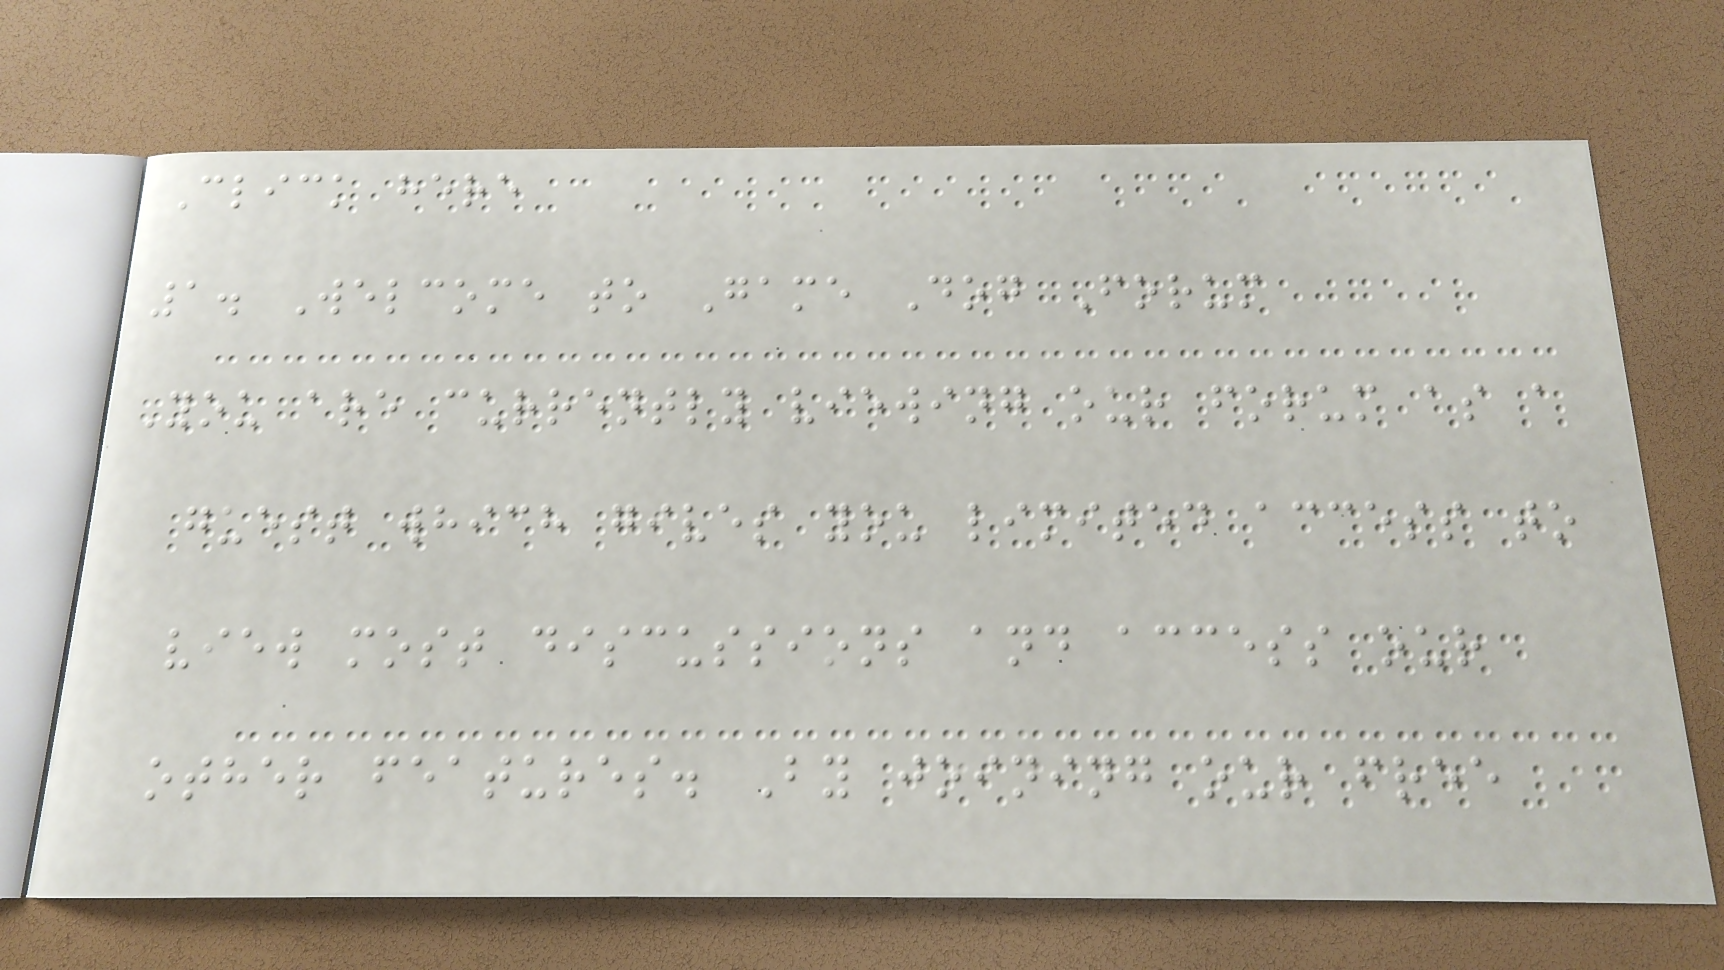Click here
1. Welcome to Game Dog Forum
You are currently viewing our forum as a
guest which gives you limited access to
view most discussions and access our
other features. By joining our free
